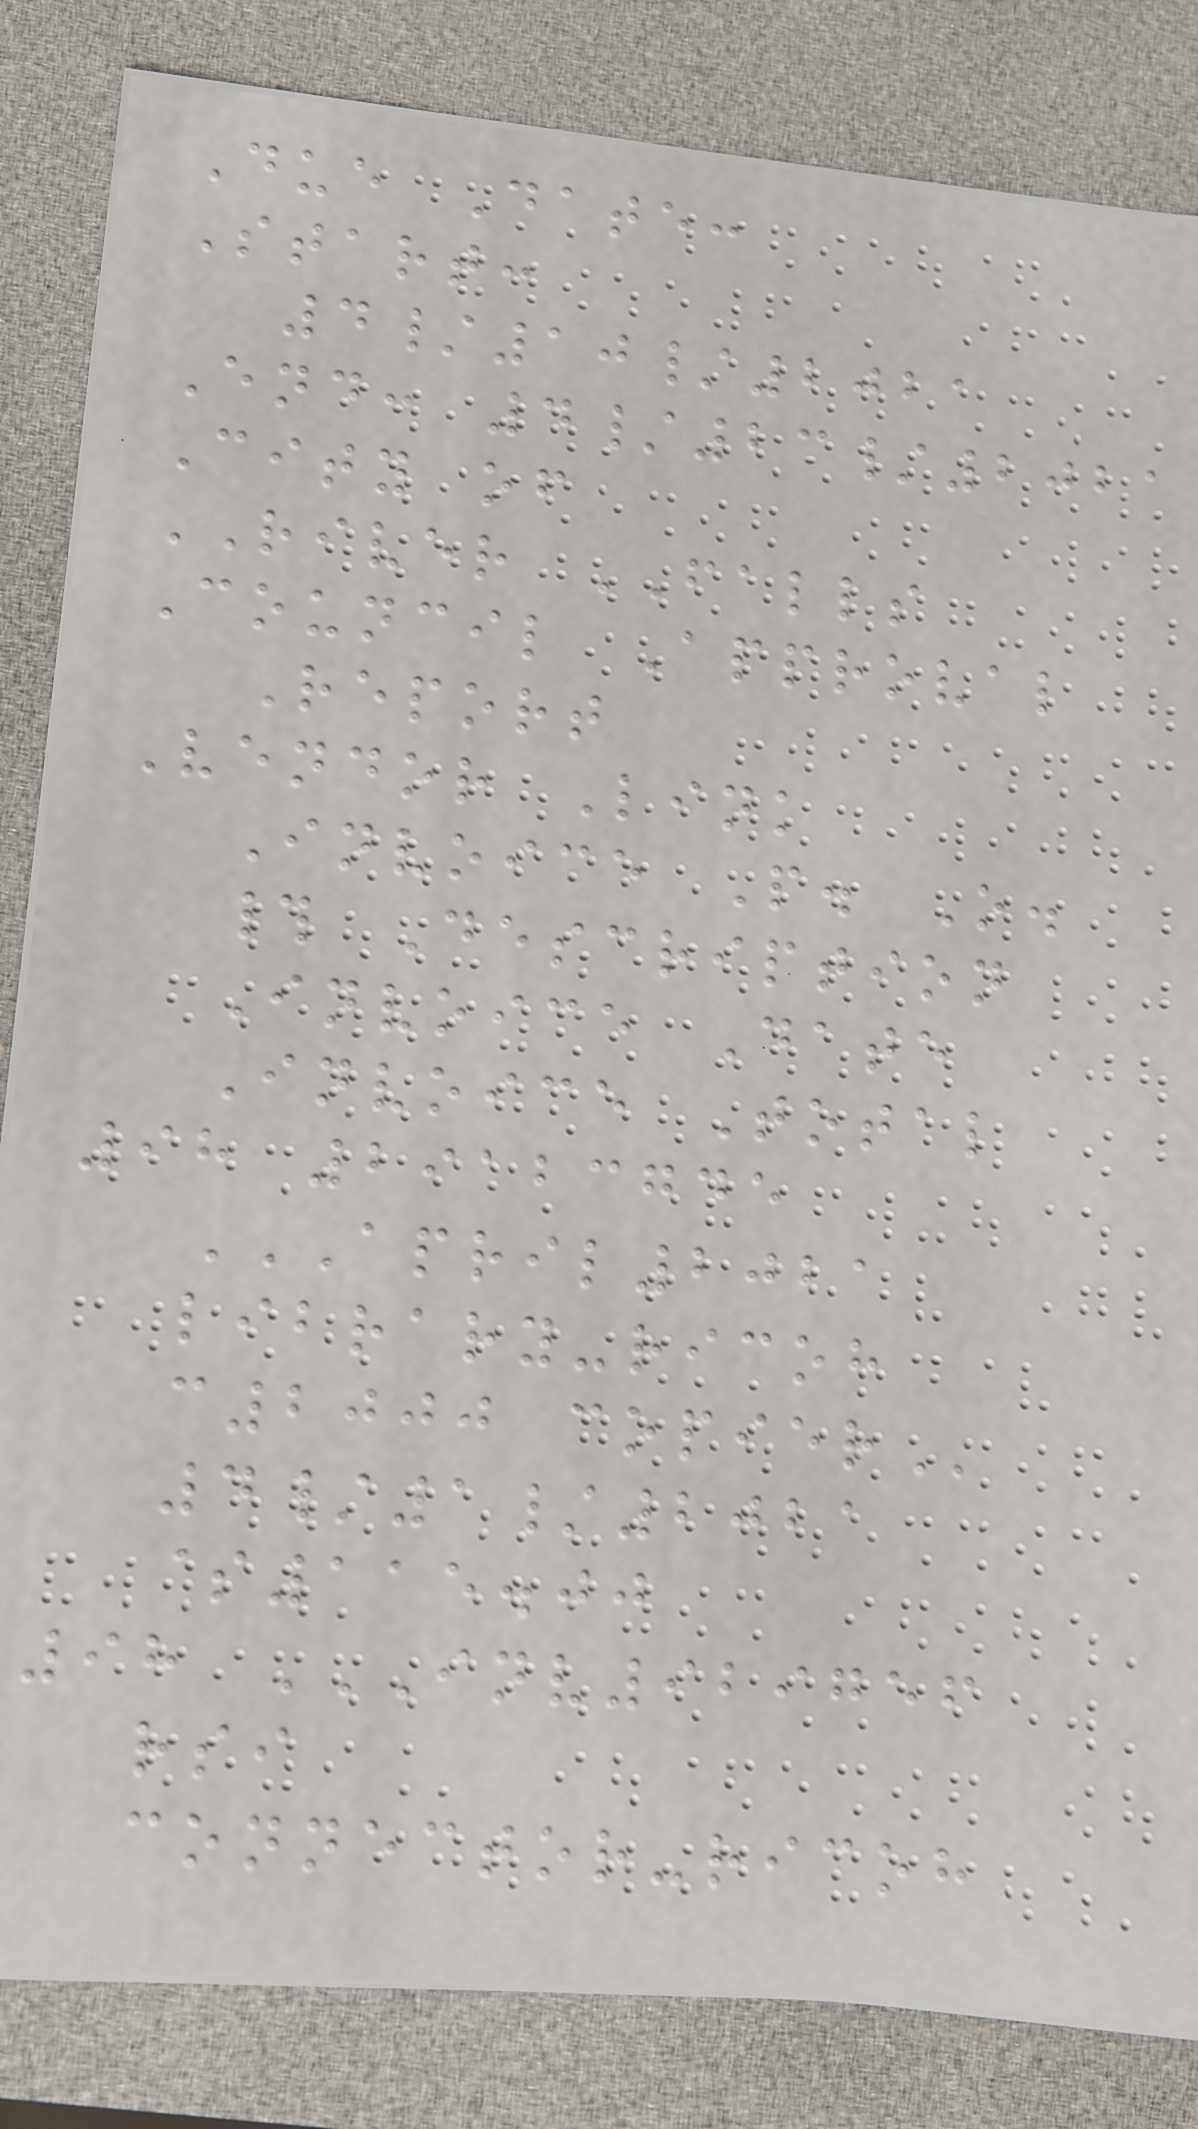Due Date:
Start:
4/10/2021
End: 4/23/2021
City of
RIVER FALLS
Council Approval
Report
Vendor Link
Invoice P. O.
# Description
Invoice Date
Invoice Total
98 29123745
APRIL2021
LIBRARY-RICOH
C2000 COPIER
4/1/2021
$115.00
98 INV929756
RSI
CONNECTOR-RICOH
